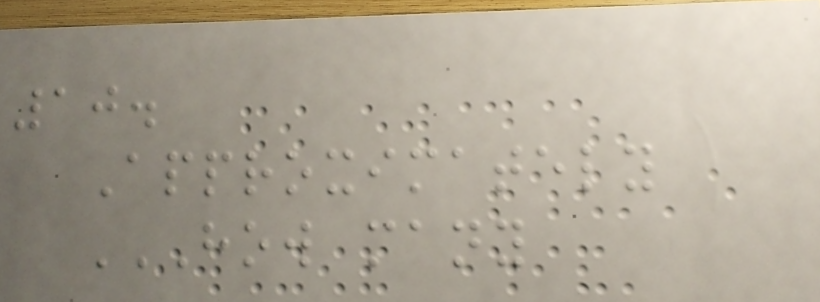10.
Approximately
HOW MANY
